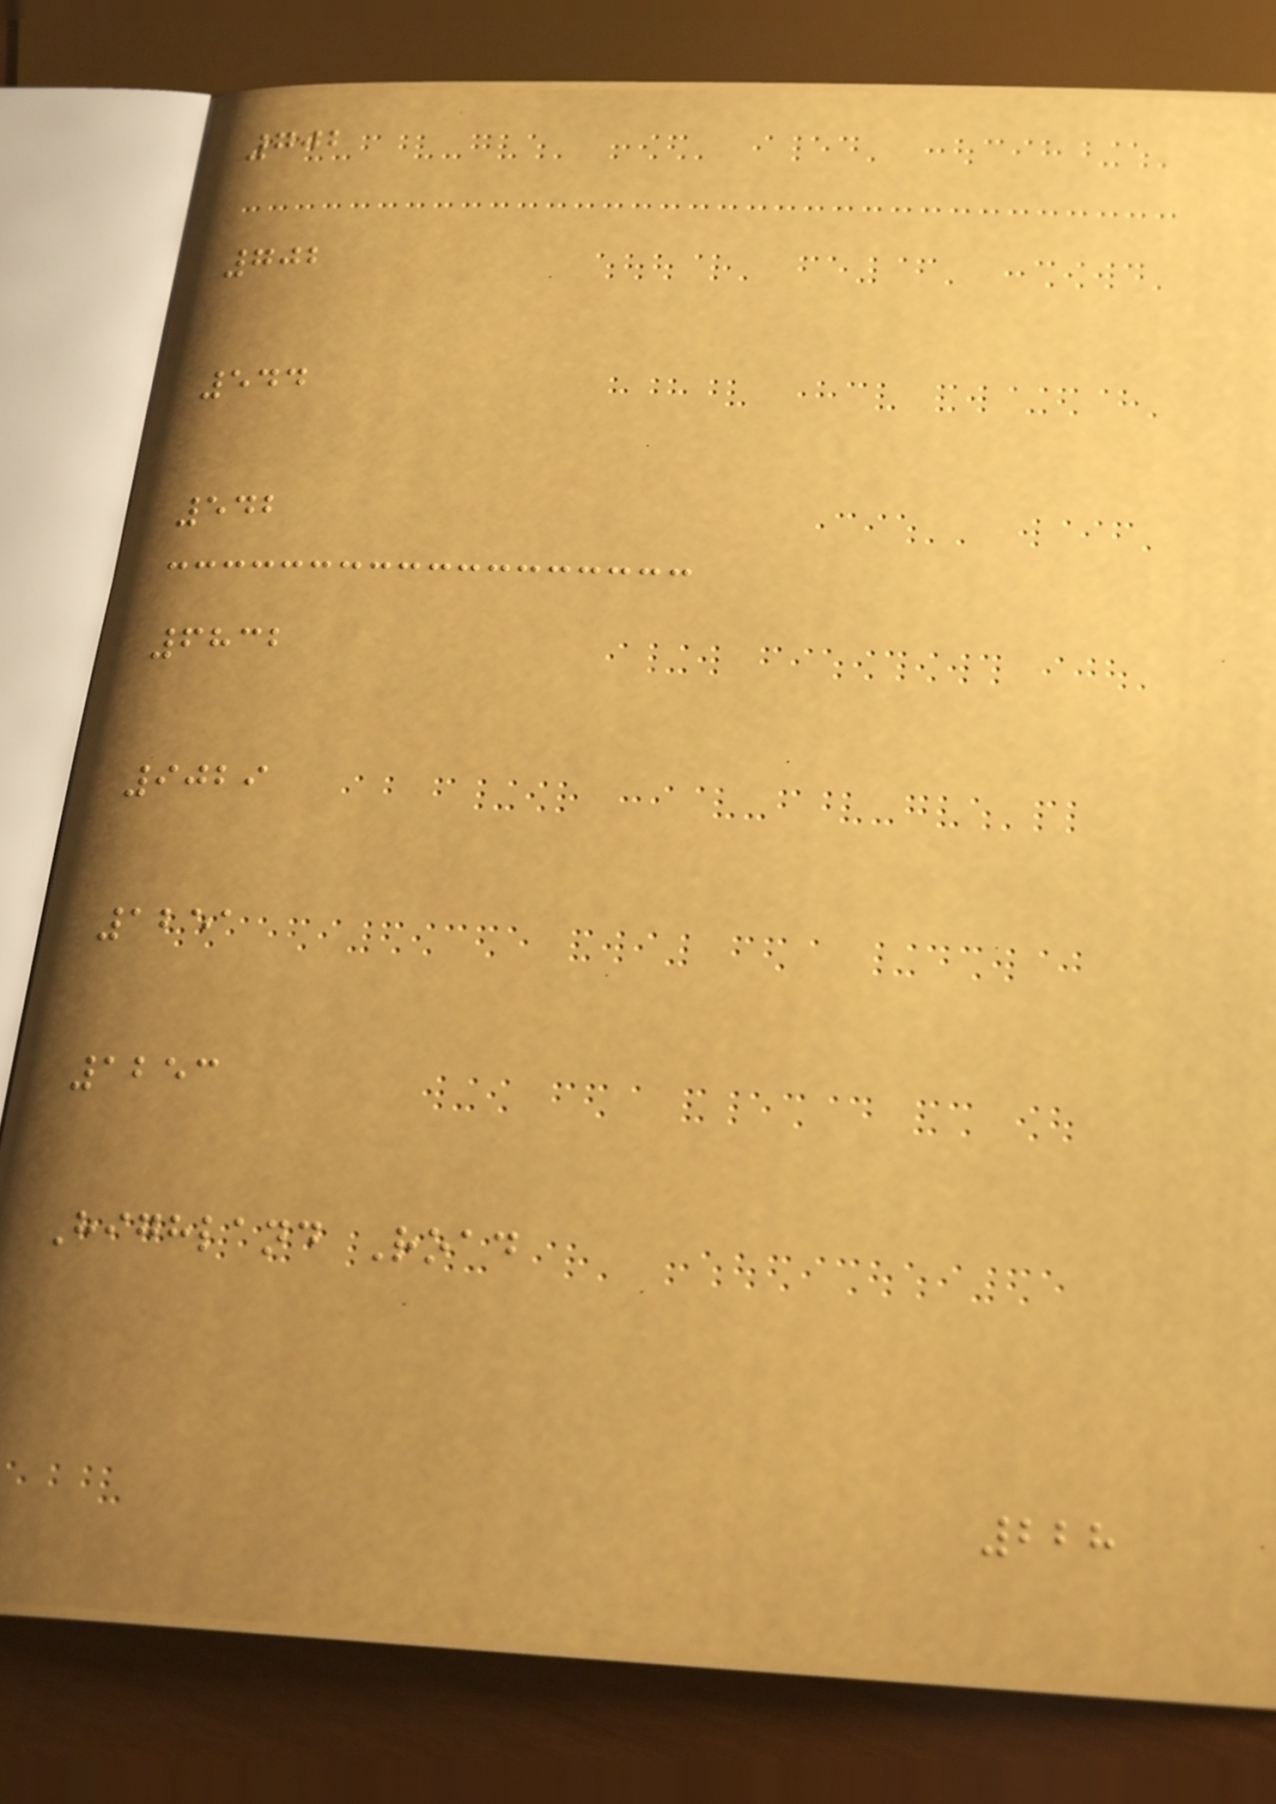702
702
544
542
6832
9029
1251
1253
Highland Road
228
